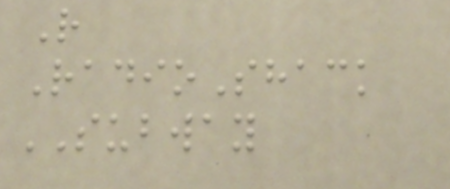R
RadioShack
SUBWAY
